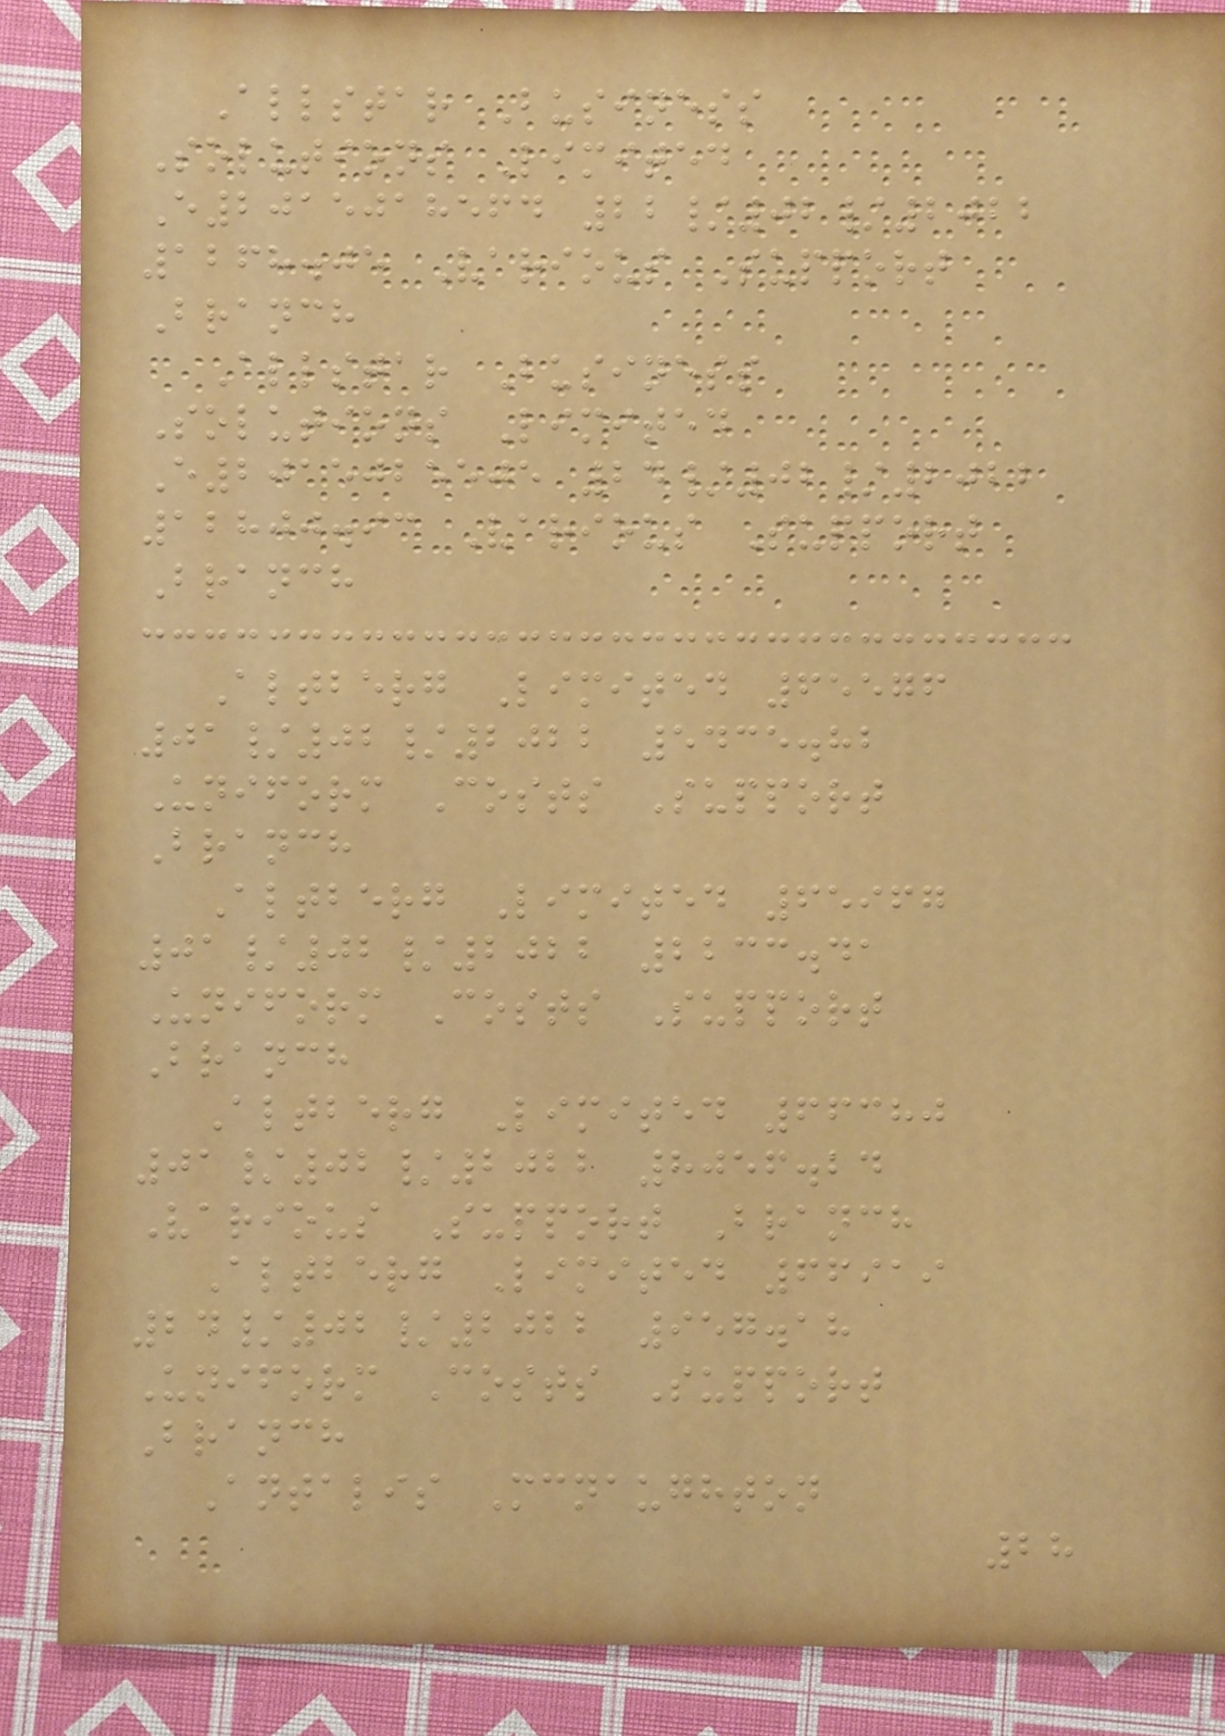Allstar Business
Solutions Limited
E2015018564 22/02/2022
1268.05 Various Support
Branch
Allstar Business
Solutions Limited
E2015025505 24/02/2022
12800.93 Various Support
Branch
Altberg Limited 65576
01/02/2022 5435.82
Uniform Costs Support
Branch
Altberg Limited 65967
01/02/2022 2233.41
Uniform Costs Support
Branch
Altberg Limited 66380
01/02/2022 8056.24
Various Support Branch
Altberg Limited 66919
24/02/2022 957.18
Uniform Costs Support
Branch
Antalis Mcnaughton
28
